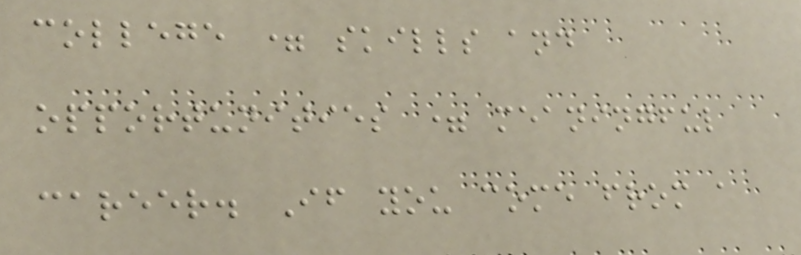college = skills and
opportunities = meaningful
career. If you come from a
